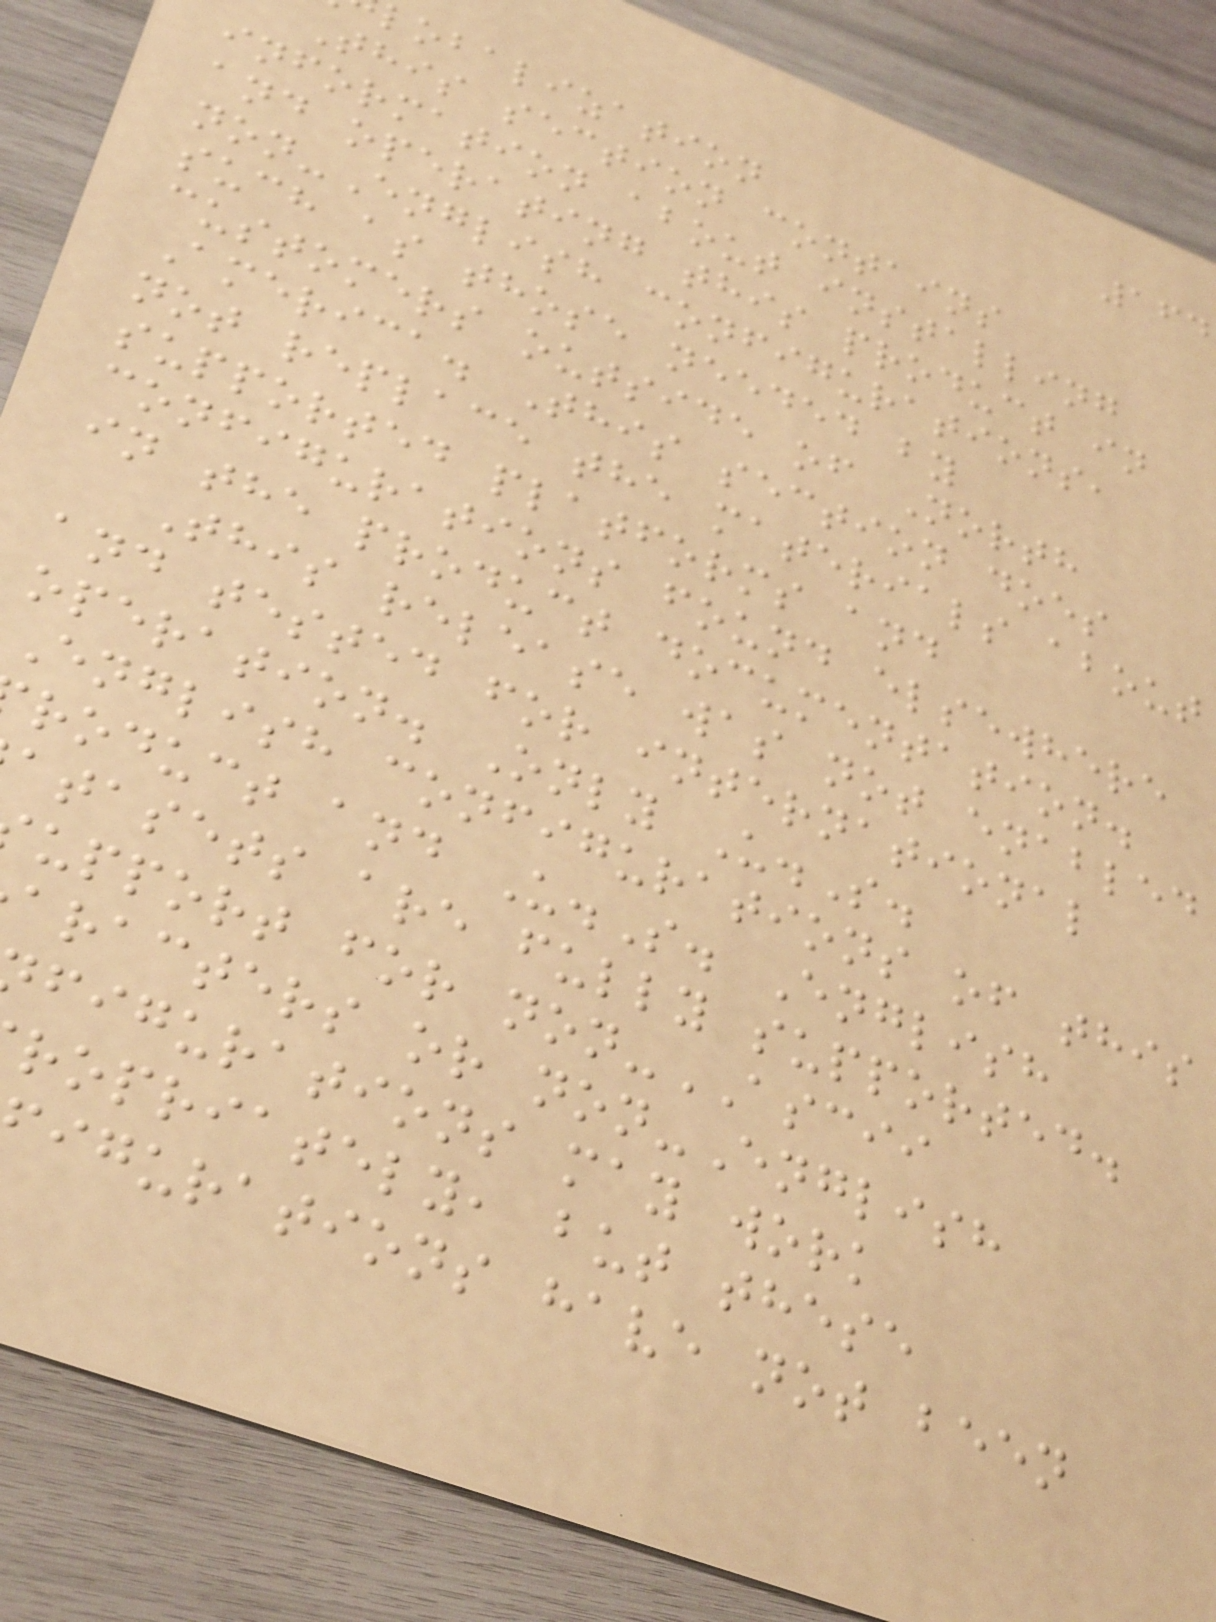164
lobalization
This section contains
information about installing
and operating this product in
non-English configurations,
such as those needed by
customers outside of North
America. This section does
not replace the materials about
supported platforms and
configurations found elsewhere
in the product documentation.
This release was not enabled
and tested for international
operation. Only U.S.
English configurations of this
roduct and U.S. English
atasets are fully supported.
upport for non-ASCII
aracters or non-English
figurations may work
ropriately, but these
igurations have not been
